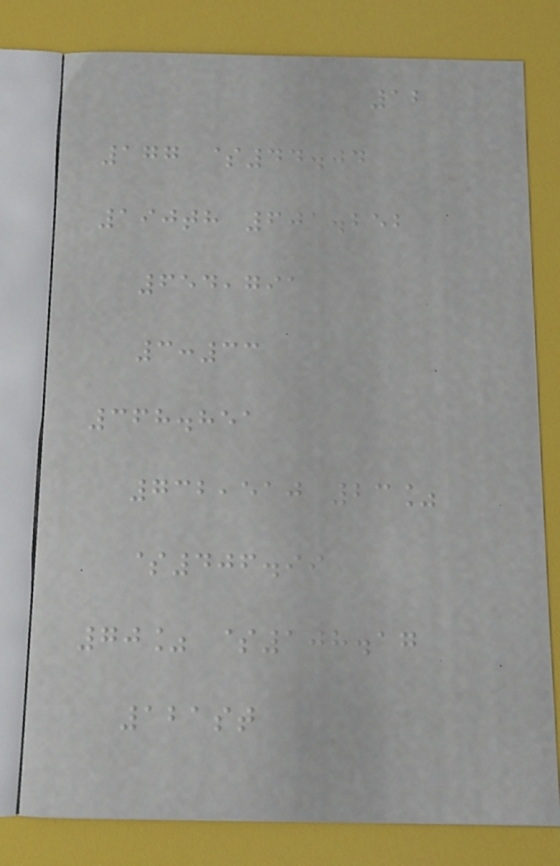12
177 $44.04
190th 601.252
654,791
3:33
368.851
732,510 23%
$406.99
70% $108.17
121st
